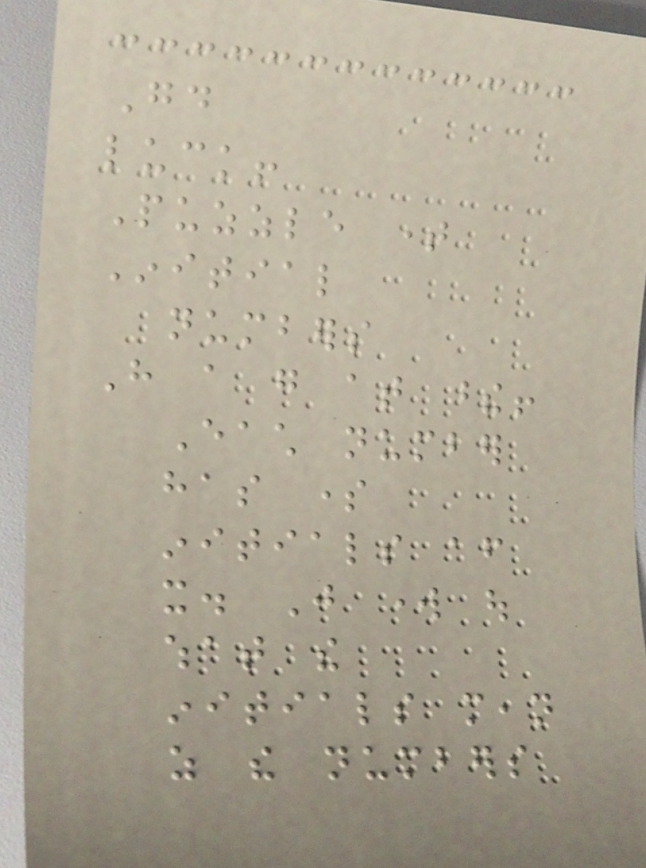Good
luck!
Puzzle time
Initial
numbers
Have a go at these!
Each number
has some
initials after
it. Just work out
what the
initials mean
as the numbers
